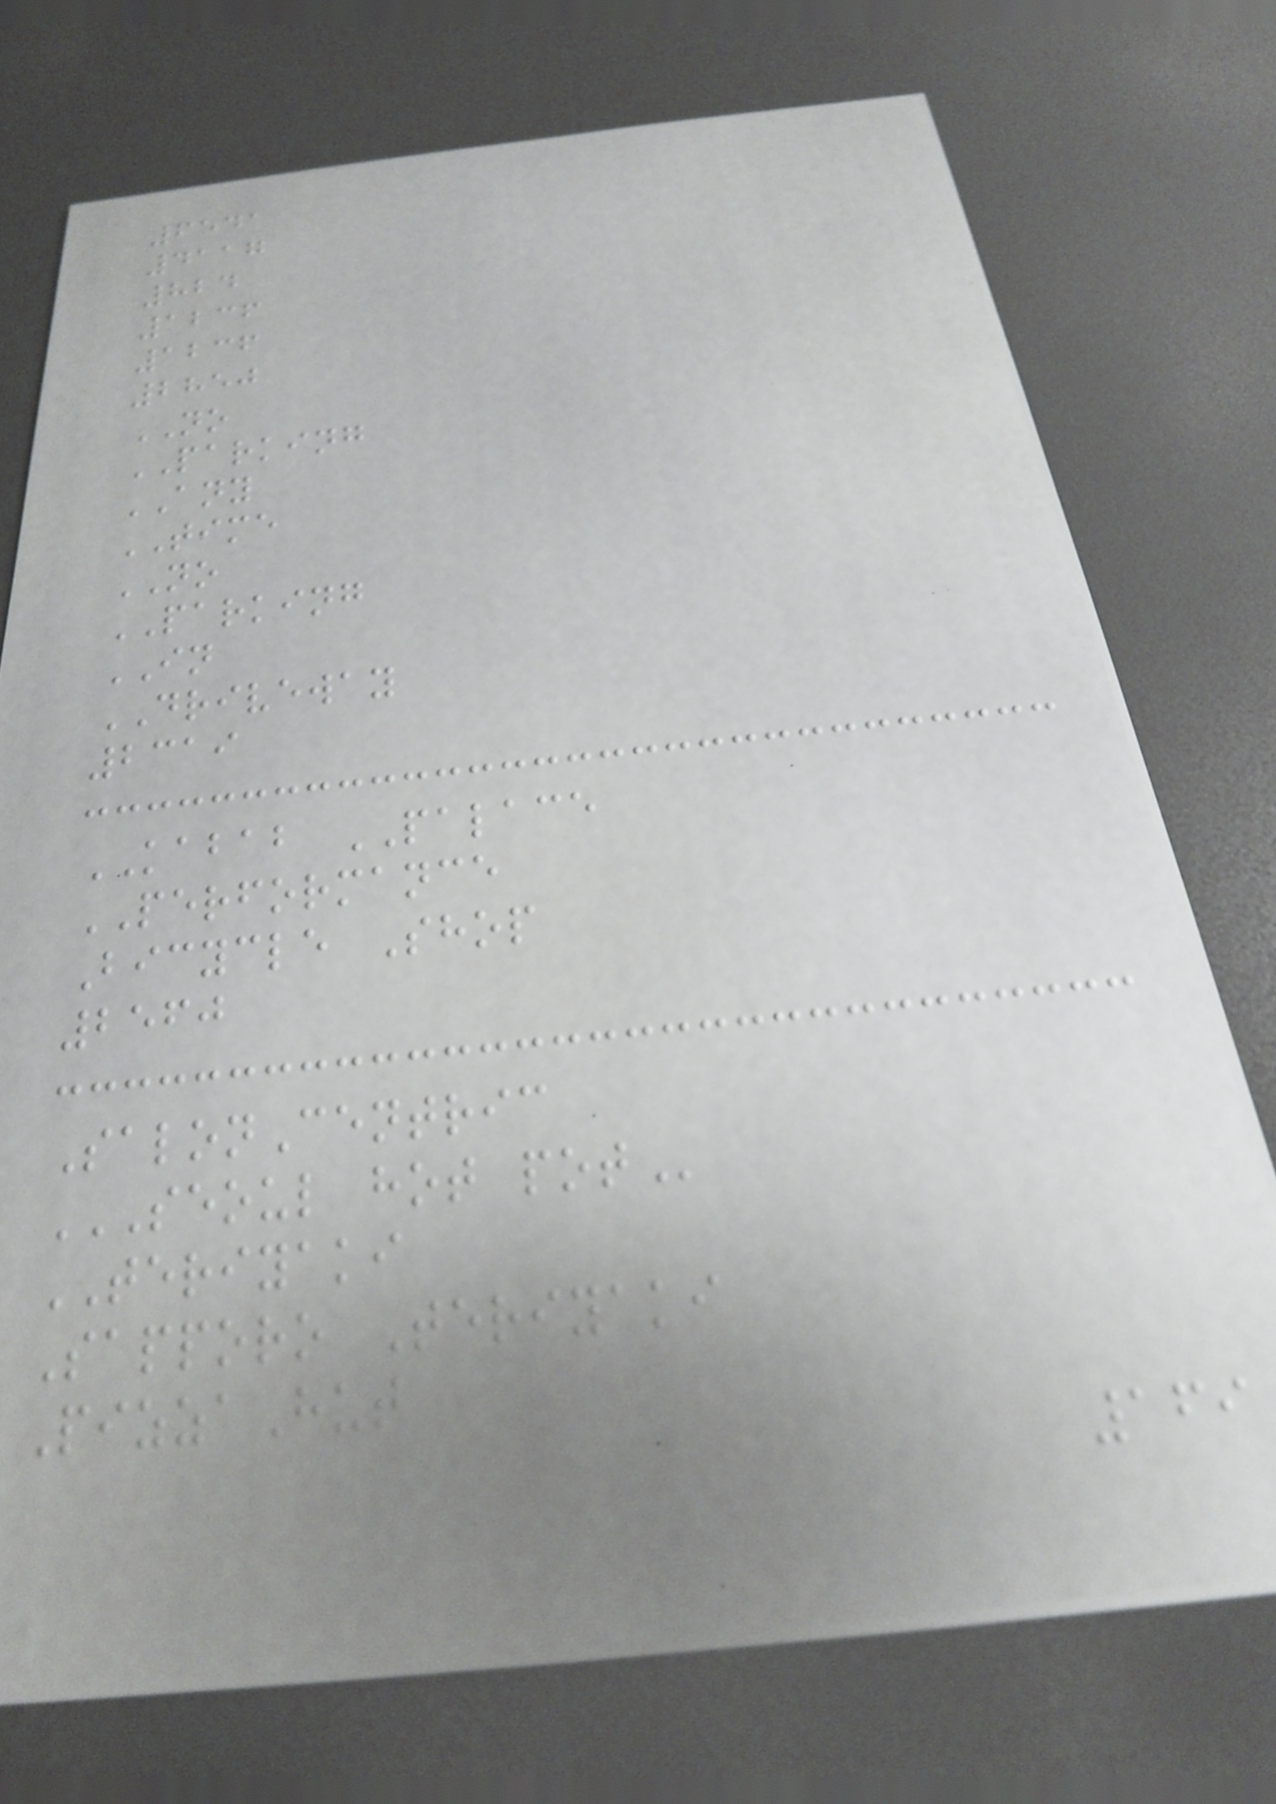6541
4117
824
1236
1236
2850
NO
PARKING
ANY
TIME
NO
PARKING
IN
DRIVEWAY
2319
KABAB PALACE
PERFORMANCE
Bicycle Shop
2560
SalonCentric
SEOUL HOT POT
TERIYAKI
Sapporo Teriyaki
PizzaHut
169
